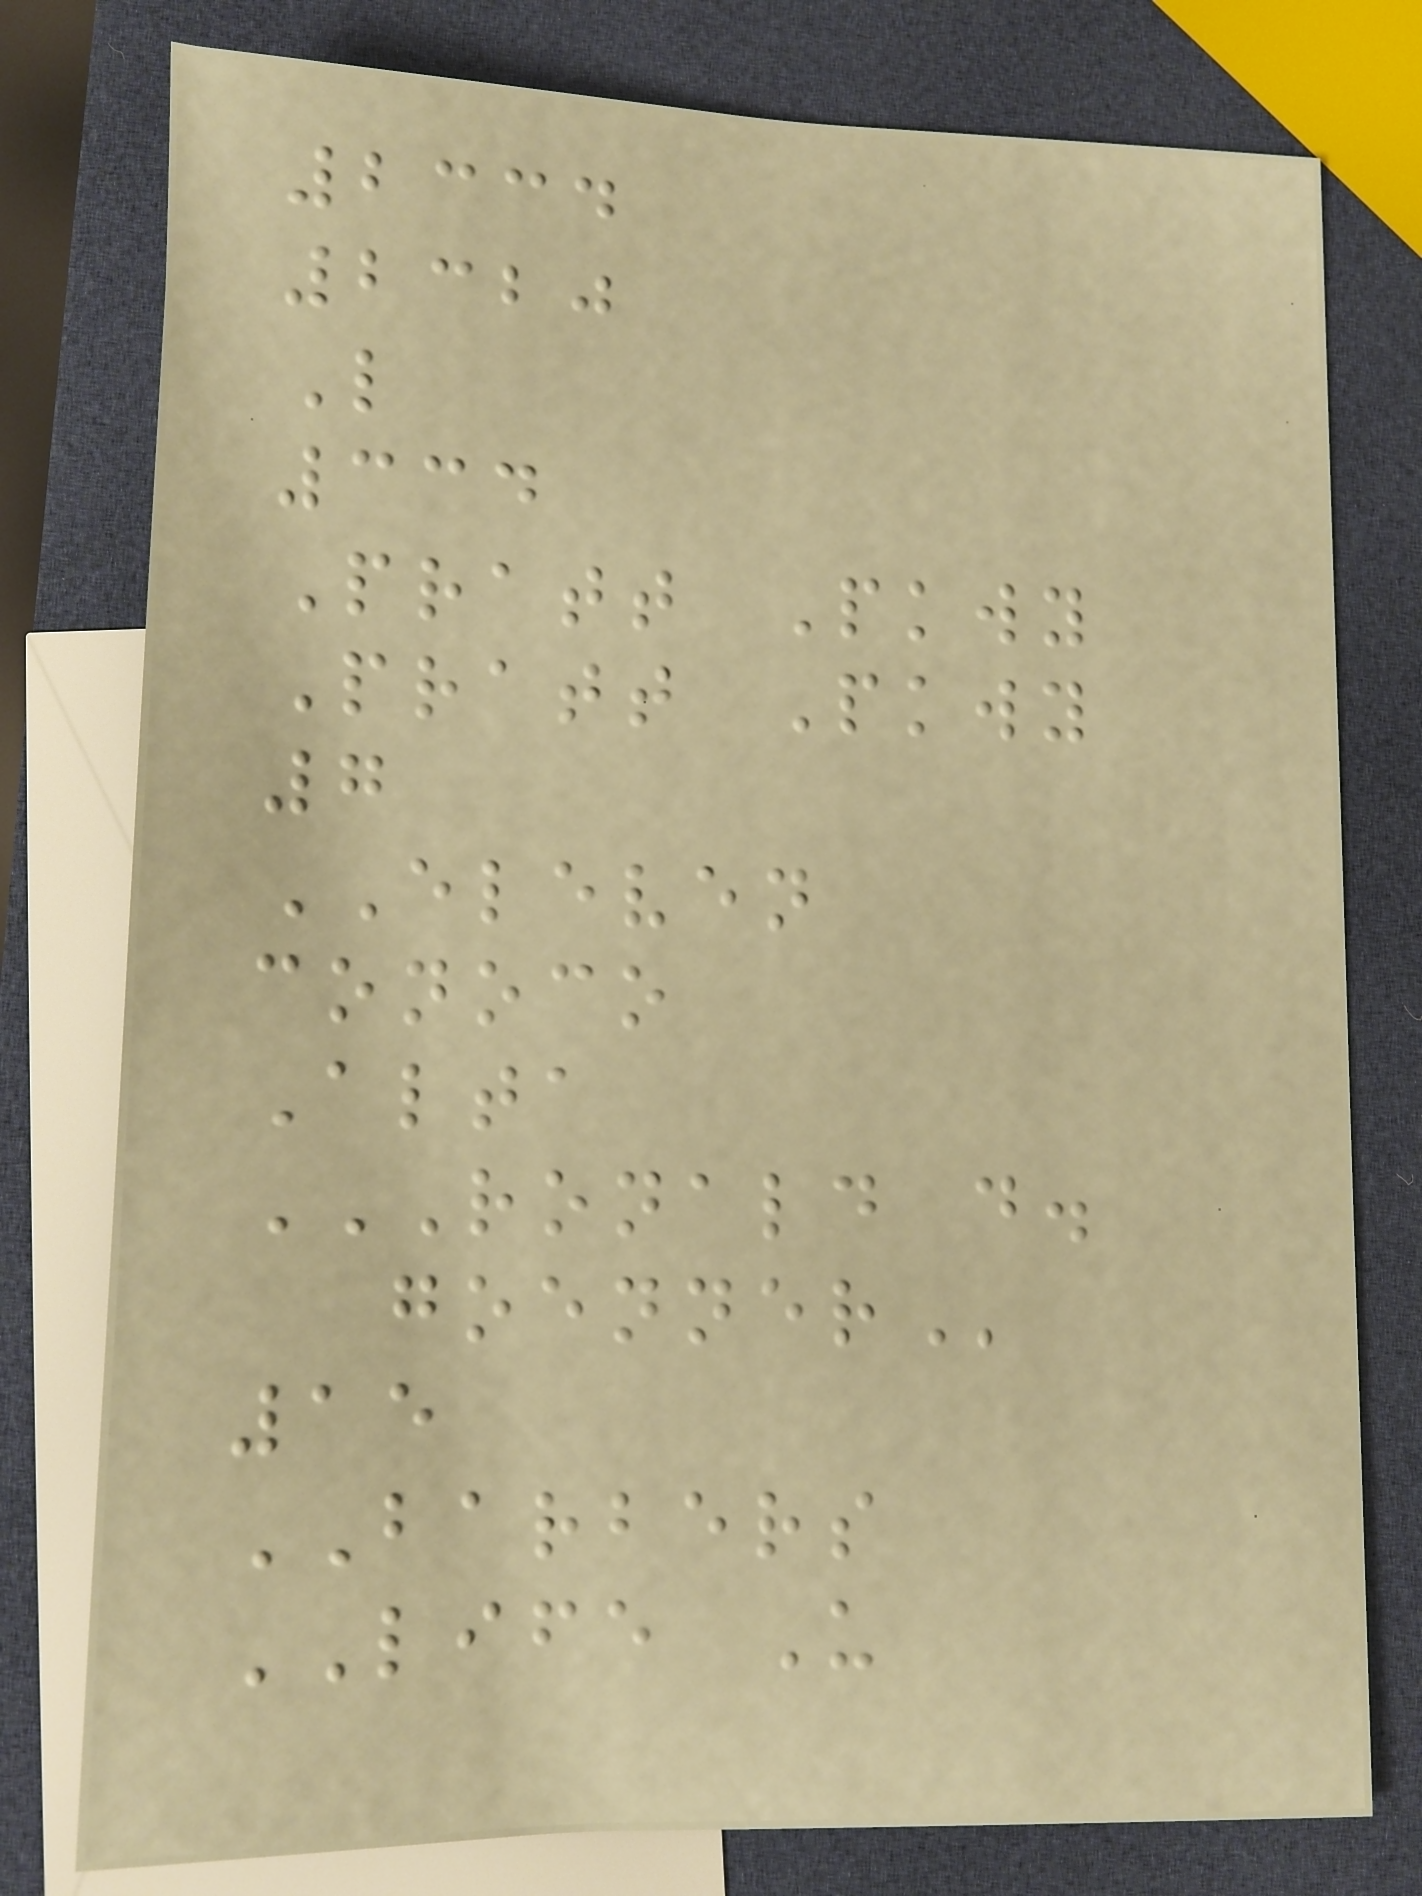2334
2320
L
334
Pratt Pkwy
Pratt Pkwy
7
ELEVEN
conoco
Alta
RONALD D.
GOENNER
15
BARBERS
LIFE U
